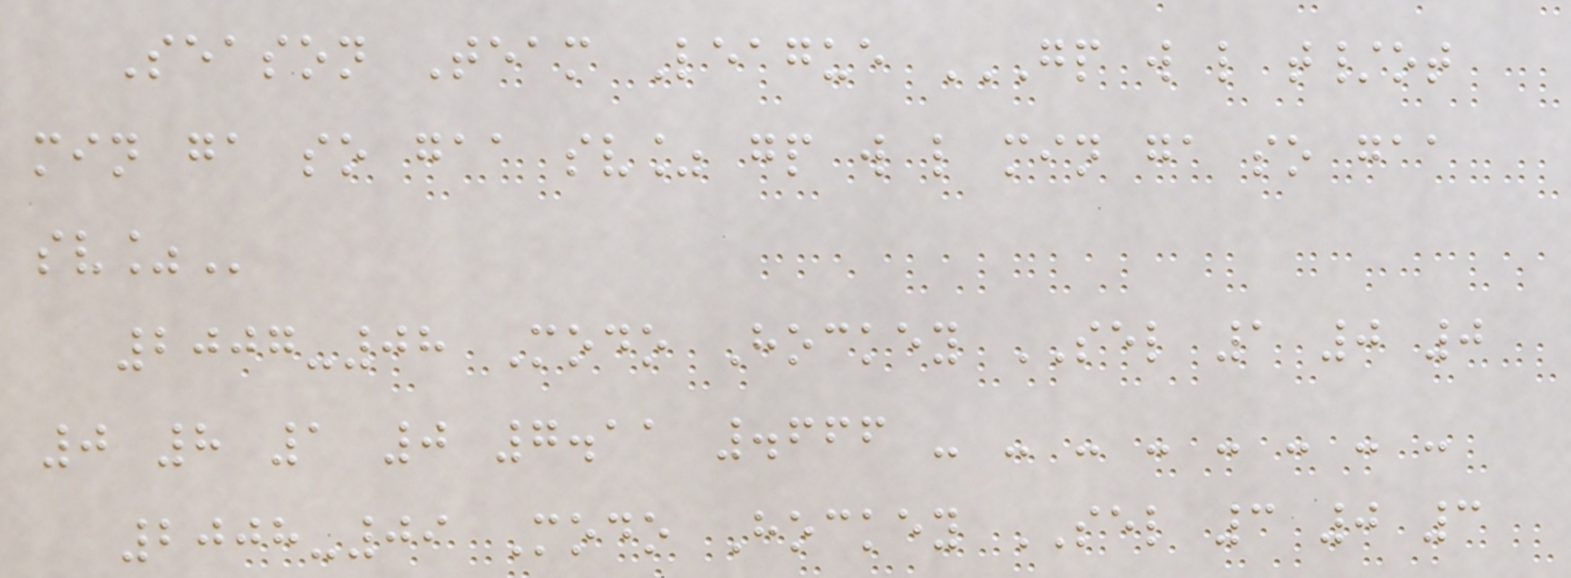Season Team League GP W L T/OT
MIN GA SO GAA SV% GP W L MIN GA SO GAA
SV%
2007-08 Modo Hockey SEL 1 0 0
0 8 1 0 7.11 .666 - - - - - - - -
2008-09 Modo Hockey SEL 3 0 3
